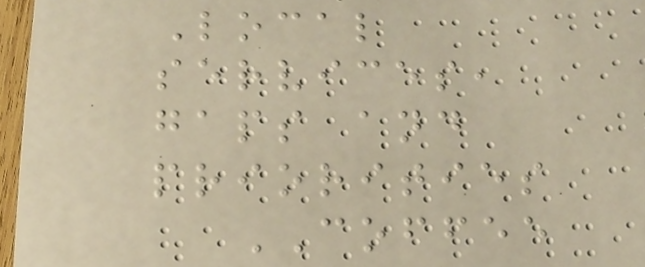Local
services,
gaps and
priorities
COFFEE
